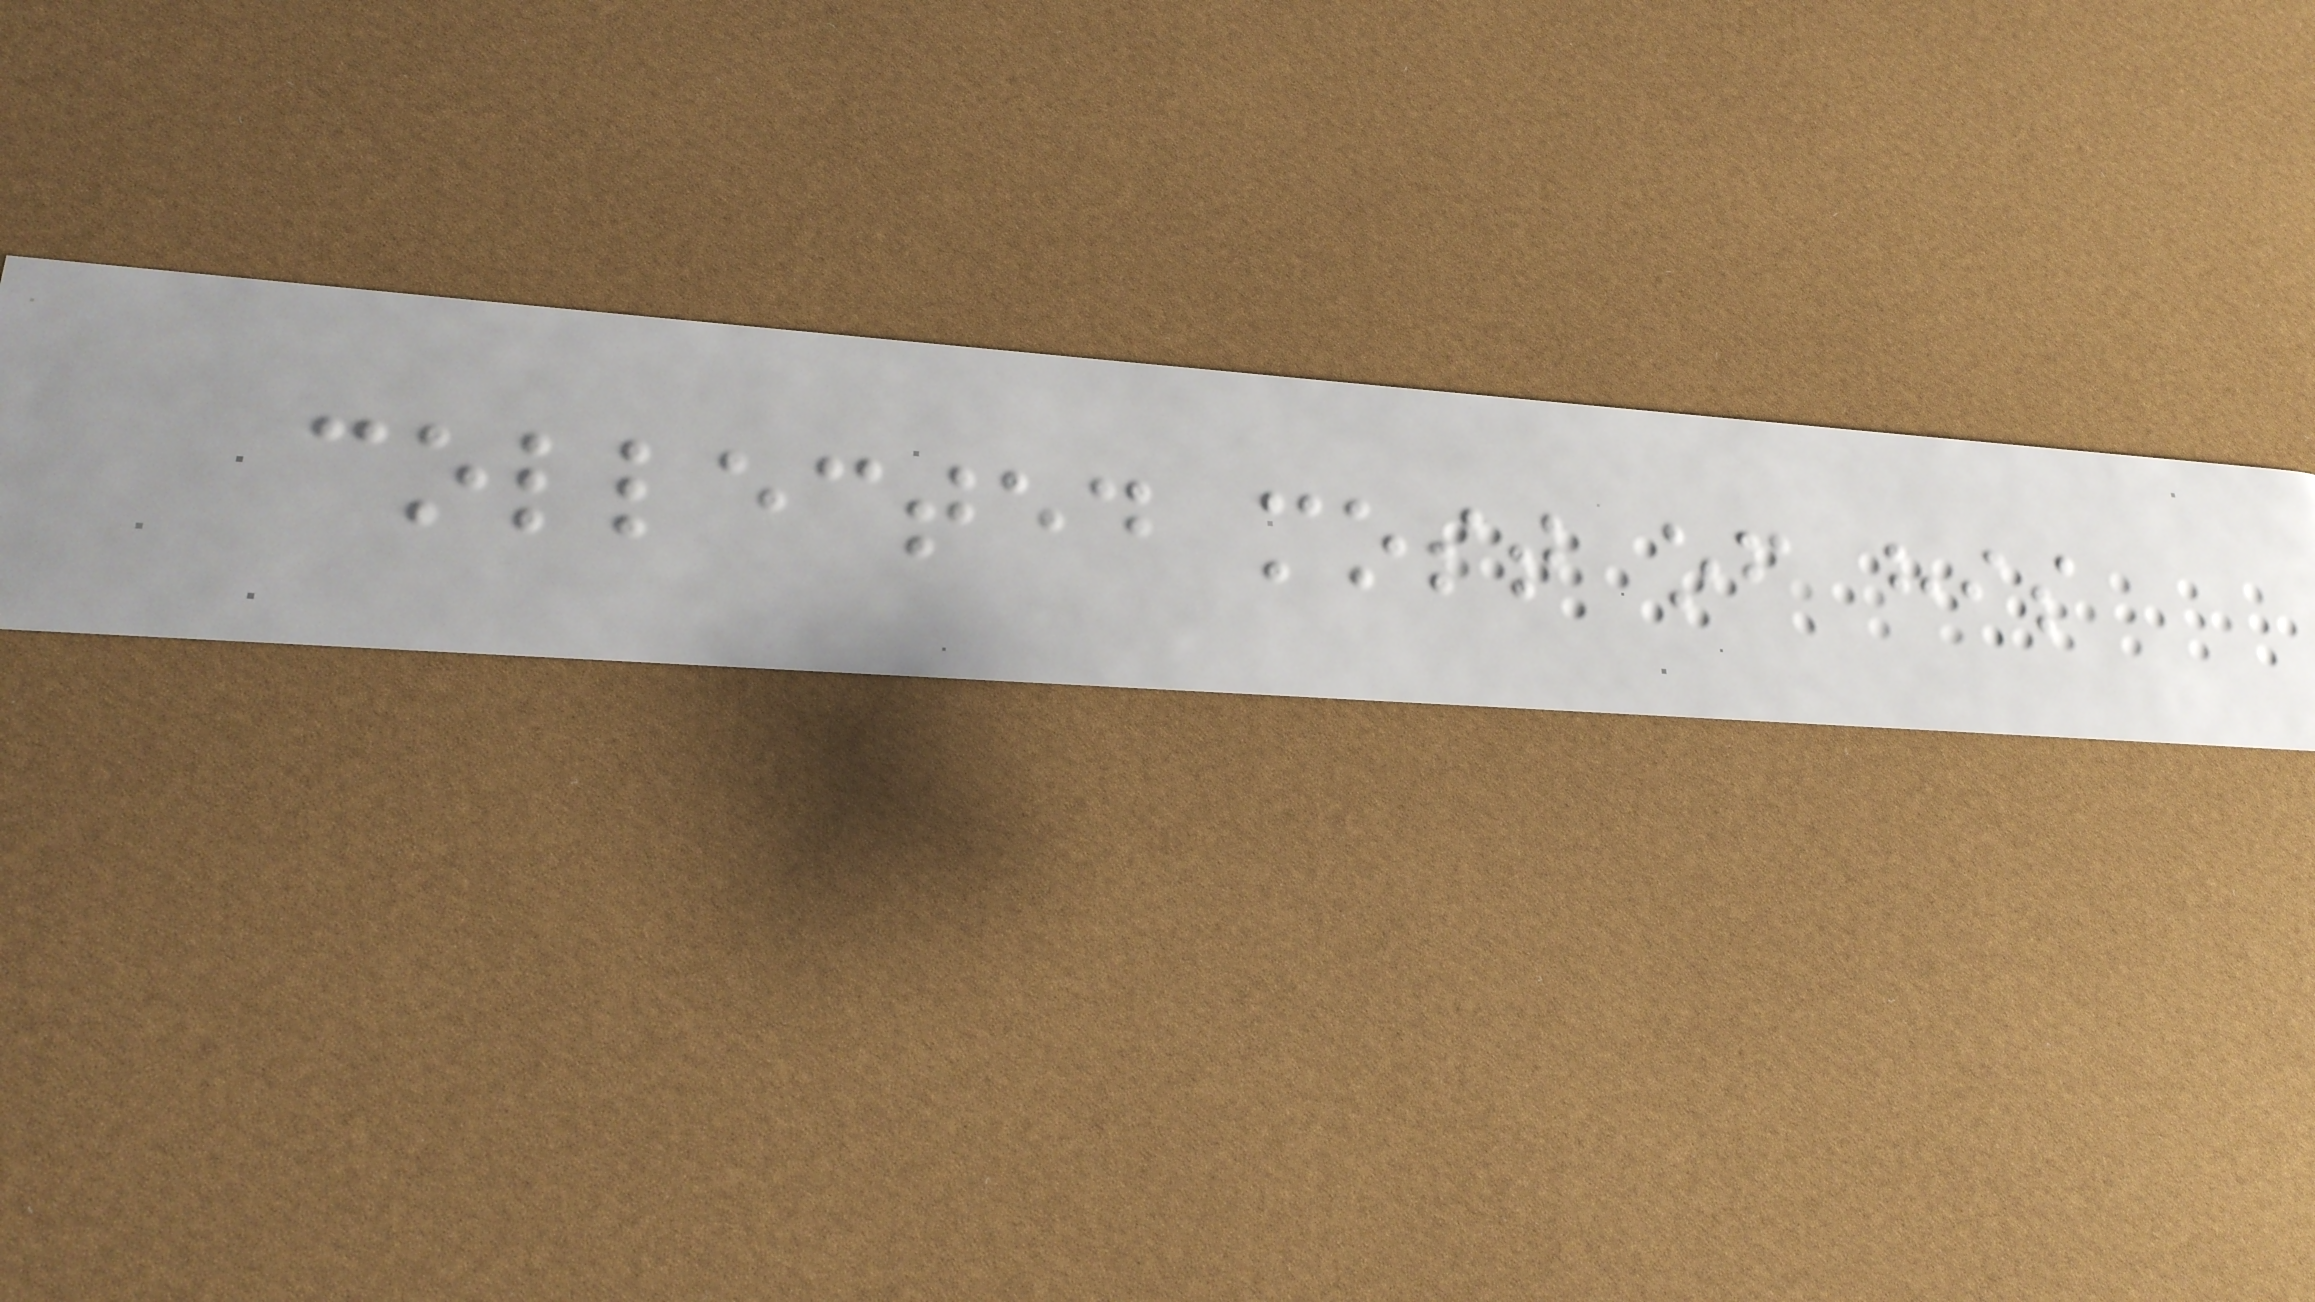collected most of his
